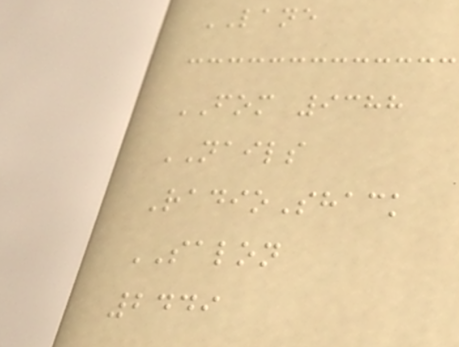LANE
FOM 9388
NAILS
RadioShack
SALON
2449
